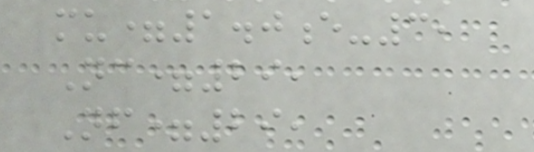mu=1.0e-3,
Nc=29,
Nf=29,
